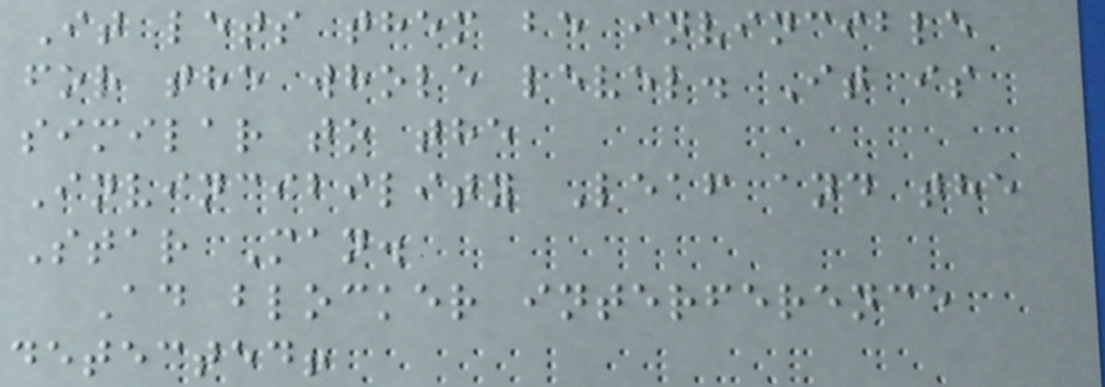It lets them be invincible
for the whole level. It is
similar to the
Invincibility Leaf and the
Star Man.
Ad blocker interference
detected!
